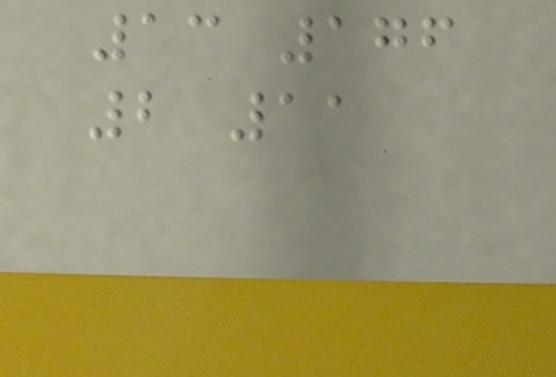13 176
2 11
